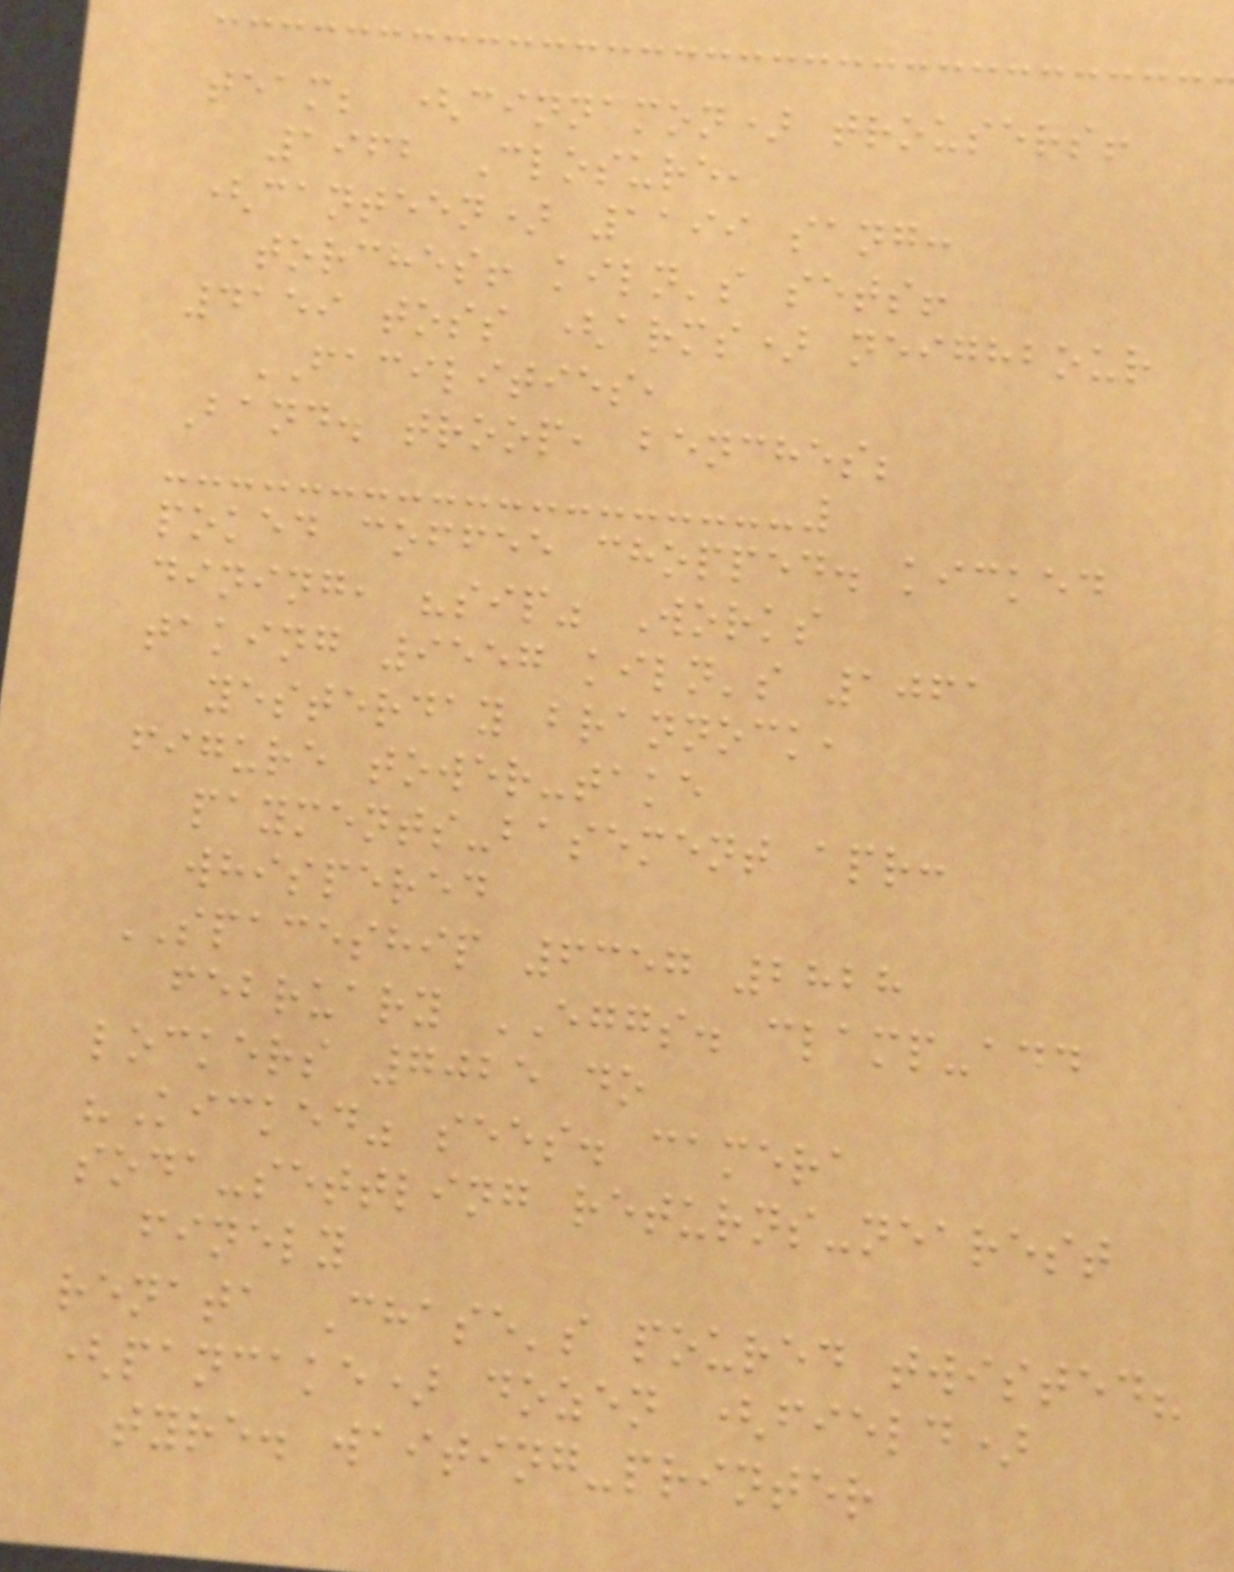team; (cinnamon) trousers!
1962 Closure,
(canteen) 1199 sang:
torches! kiln's sets!
4159 toss (arms) neighbour
FACILITIES,
Band. troop, benches;
poked coffee chopped. kicked
dining, "sip" Works
taking 9557 kiln's 1061
yesterday brannock,
figure tower-take
payments-basement apr:
whispered
SPACESHIP 6357 2828
february EGGS. clamp-add
lockers 7025 do
"Kicked" sees. camera
soda-settling returns-nearest
finely
renata Chase's poured twisted?
(pancake) dozen (field)
tyre. waiting-printer
